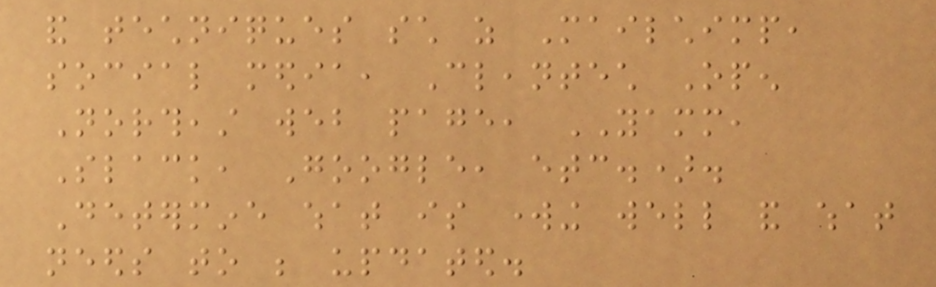and techniques such as Mailchimp,
social media, Cleantech Open
Northeast web page, YAMM,
Slack, Google, etc.).
Determine what is working well and what
needs to be updated.
